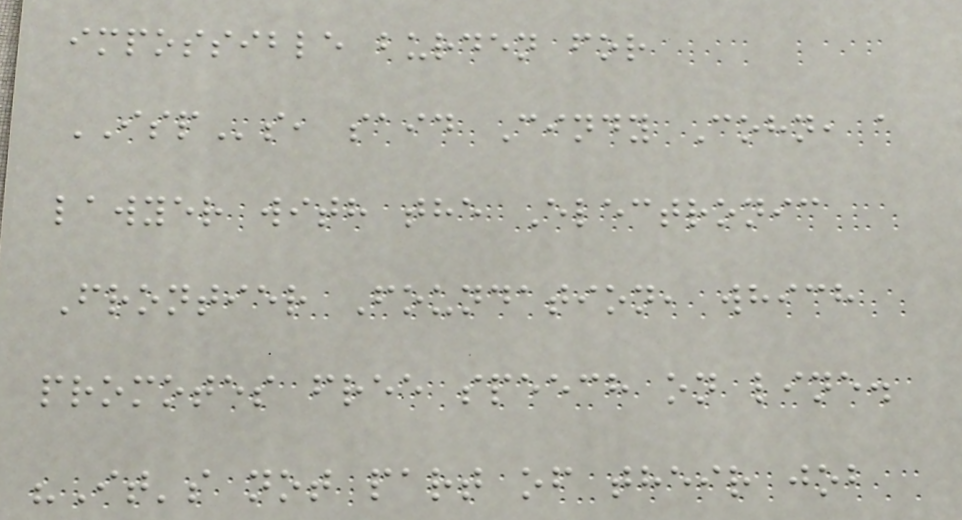impossible burden for
ISPs, said Cindy Cohn, a
lawyer with the Electronic
Frontier Foundation, which
promotes free speech on line.
"It's not part of their job
